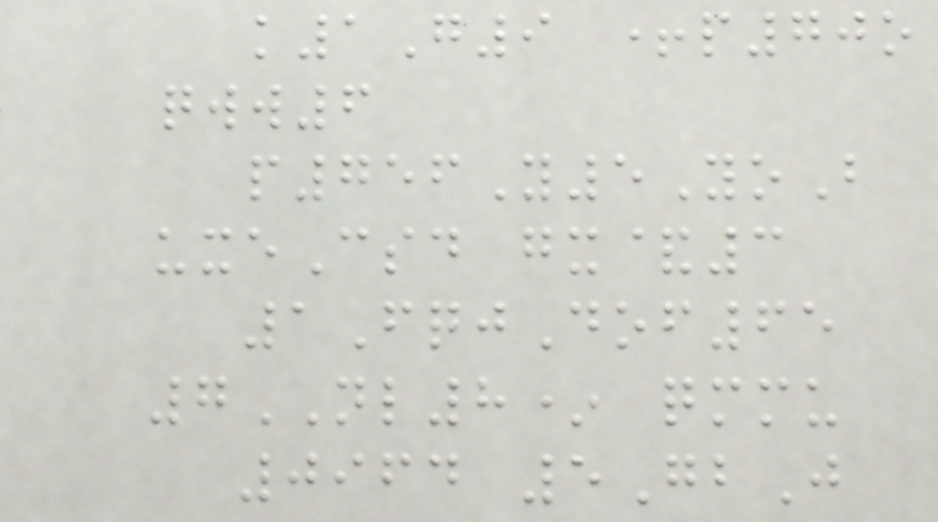k1G9 +p70o
qww6
p756Y5YoB
uxeCsd gx&3
1FqjDof65
7NL8* qmmu
0964 5GbJ
